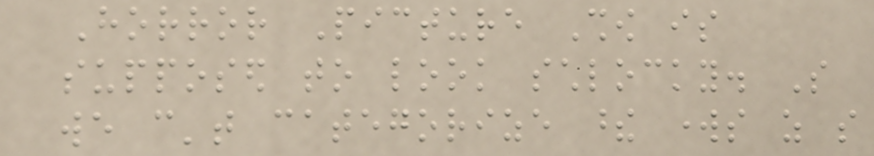Horror Picture Show is
supposed to look schlocky. So
we can't categorize these works as so
